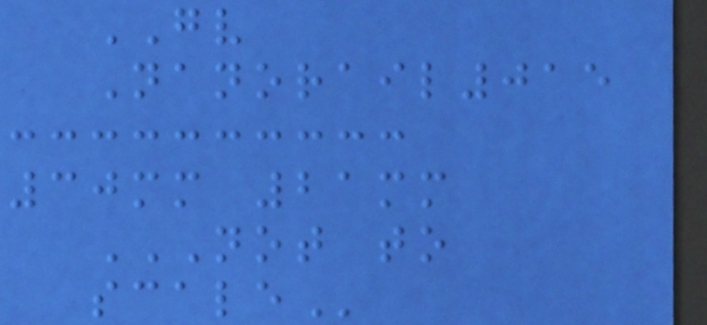GV
Nanorail015
30mm 21mm
NOT TO
SCALE
